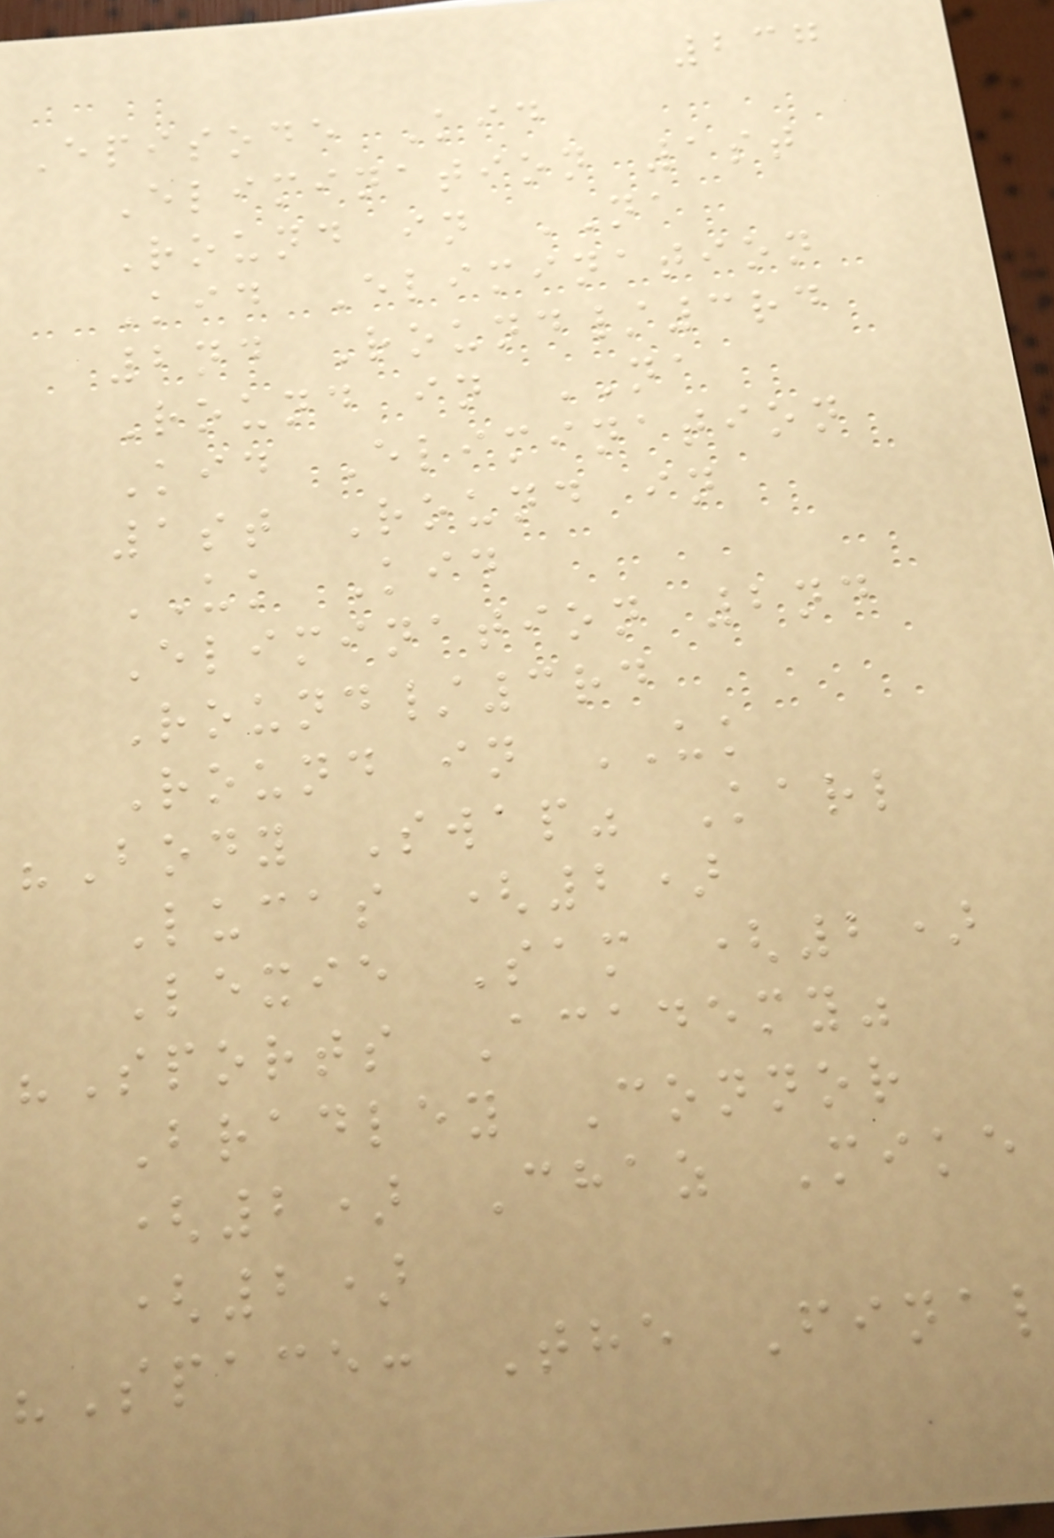237
Episode Kid
Elimination 1st
Round in NA
Kid Elimination
2nd Round/3rd
Round in NA
Kid Elimination
1st Round in
UK Kid
Elimination 2nd
Round/3rd
Round in UK
"Body Swap" Karl
Lucas (2)
Lexie Sam (2)
"Sports Academy"
Bradley Connor
(2) Chaz Mike
(2)
"Space: The Final
